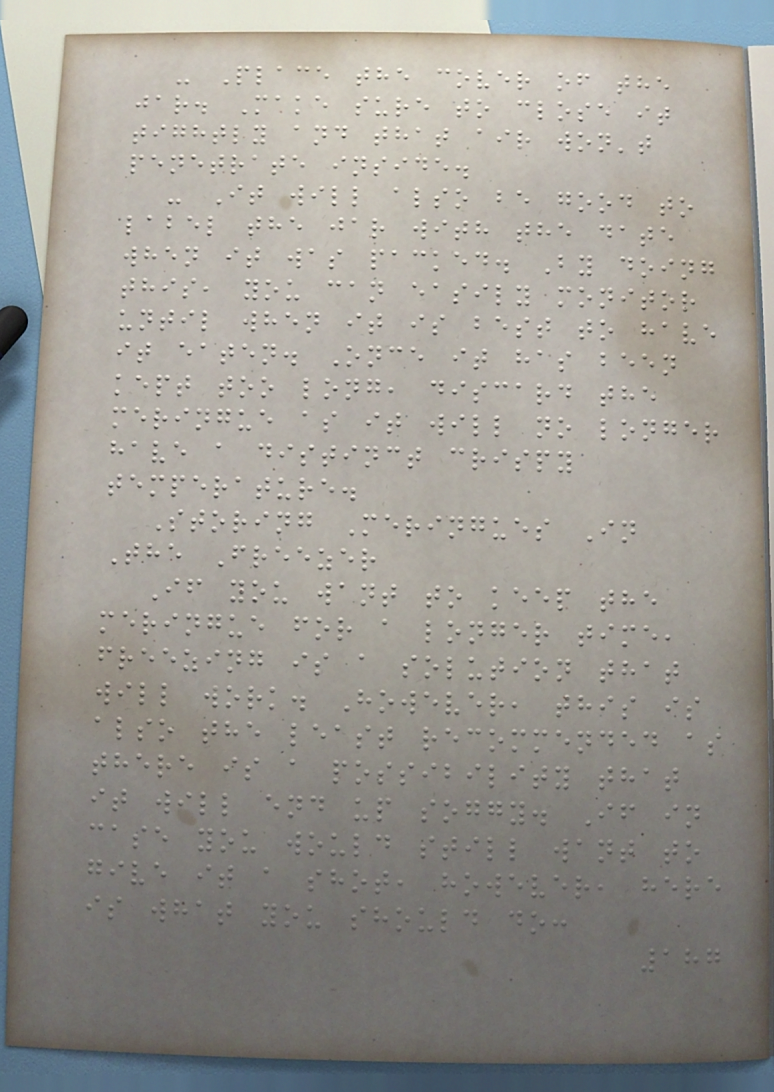- Place the cover of the
jar. Make sure to close it
tightly and that air won't
penetrate inside.
- It will also be good to
label the jar with the date
when it was packed. By doing
this, you can easily monitor
until when it is best to have
it eaten. Once it has been
kept too long, discard the
meringue as it will no longer
have a distinct crispy
temperature.
Storing Meringues In
The Freezer
If you want to keep the
meringue for a longer time,
freezing is a solution that
will work. However, this is
also the least recommended as
there is a possibility that
it will end up soggy. If in
case you would still want to
give it a shot, however, here
is what you should do:
187
